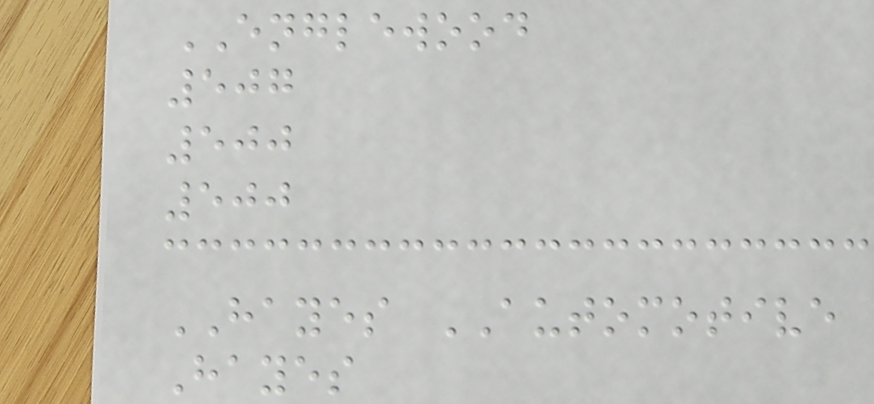ENGLEWOOD
507
500
500
HAYES AUTOMOTIVE
Hayes
